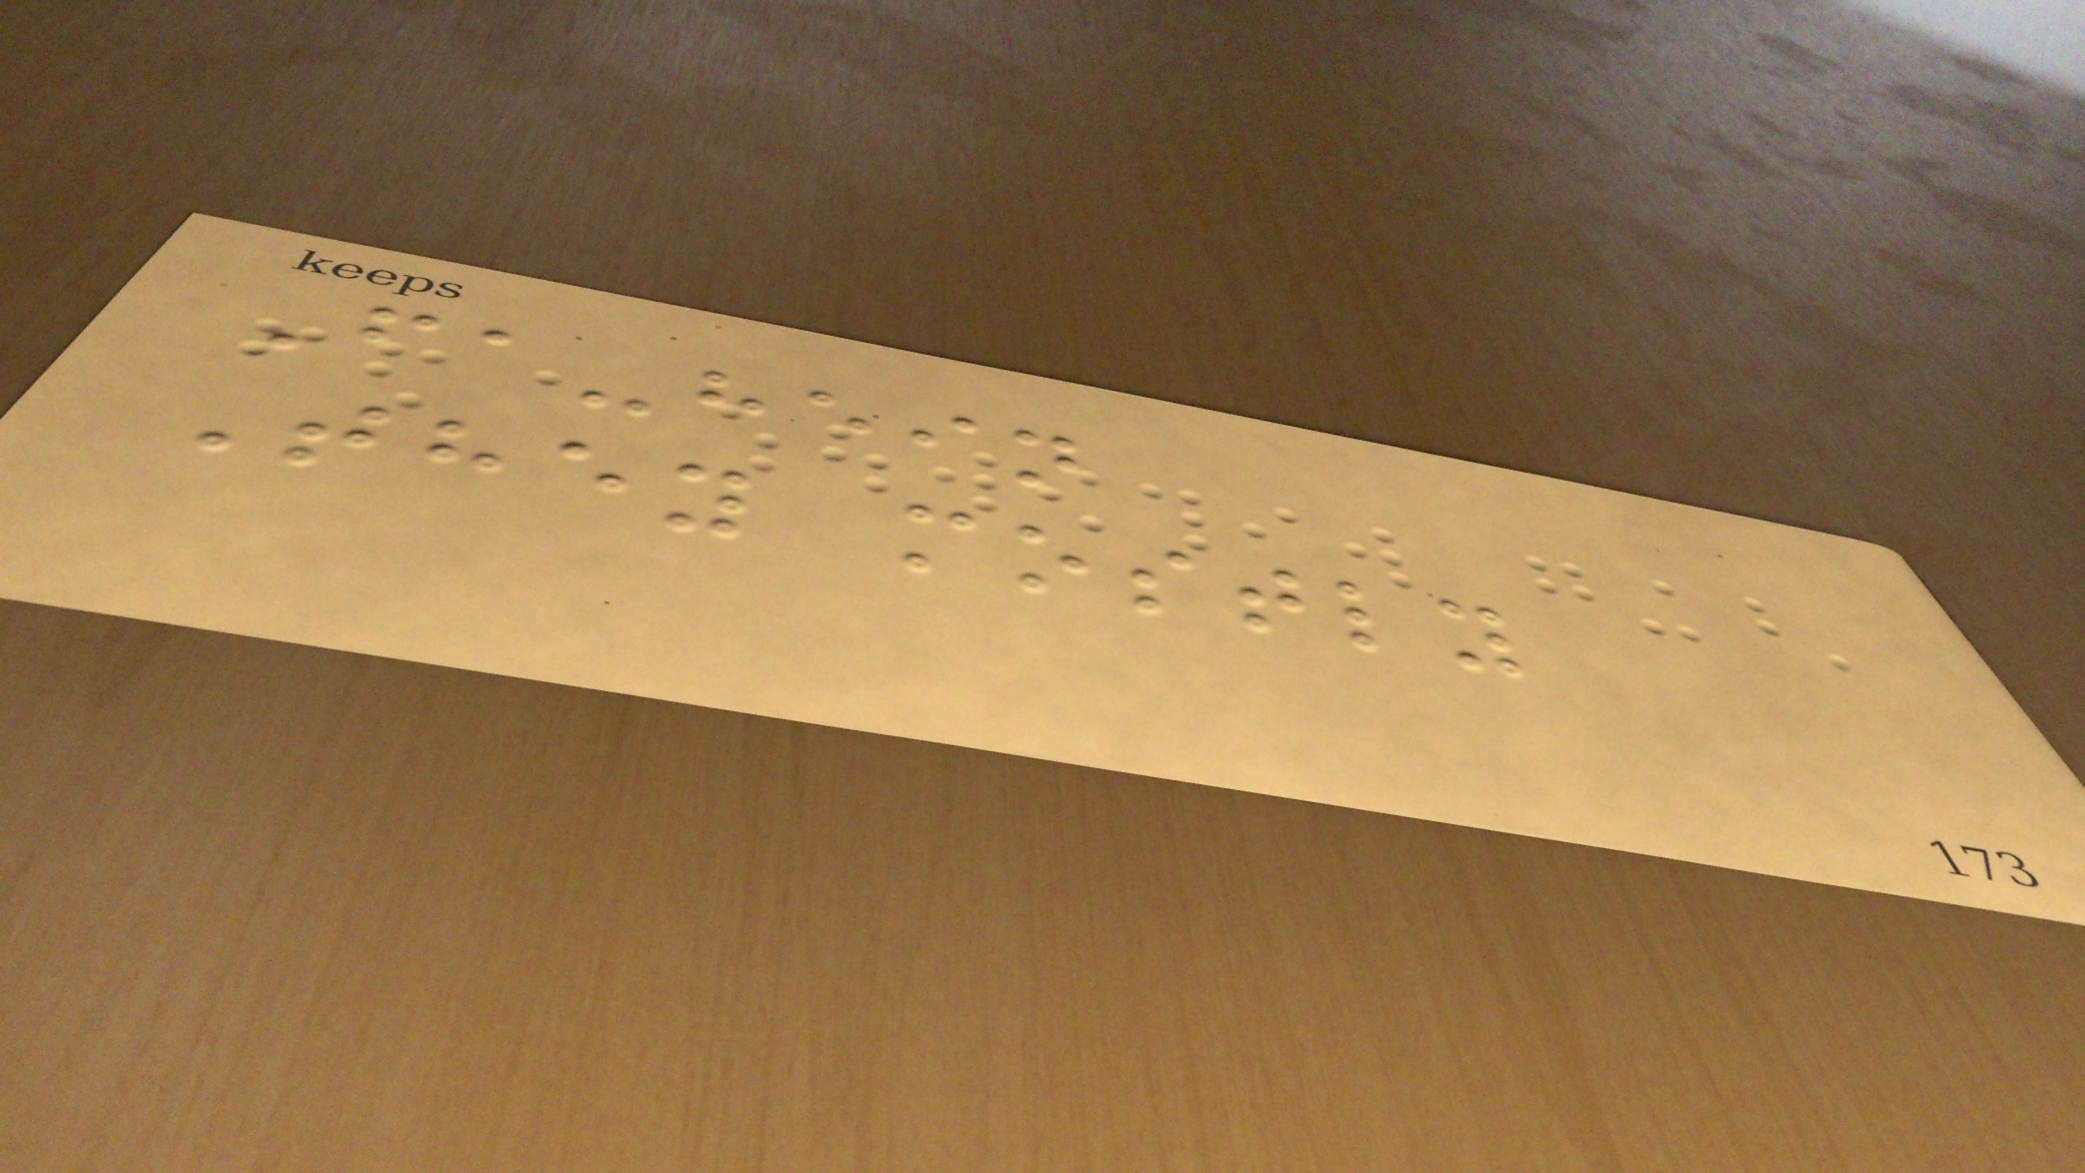Fa-hein
They mostly
